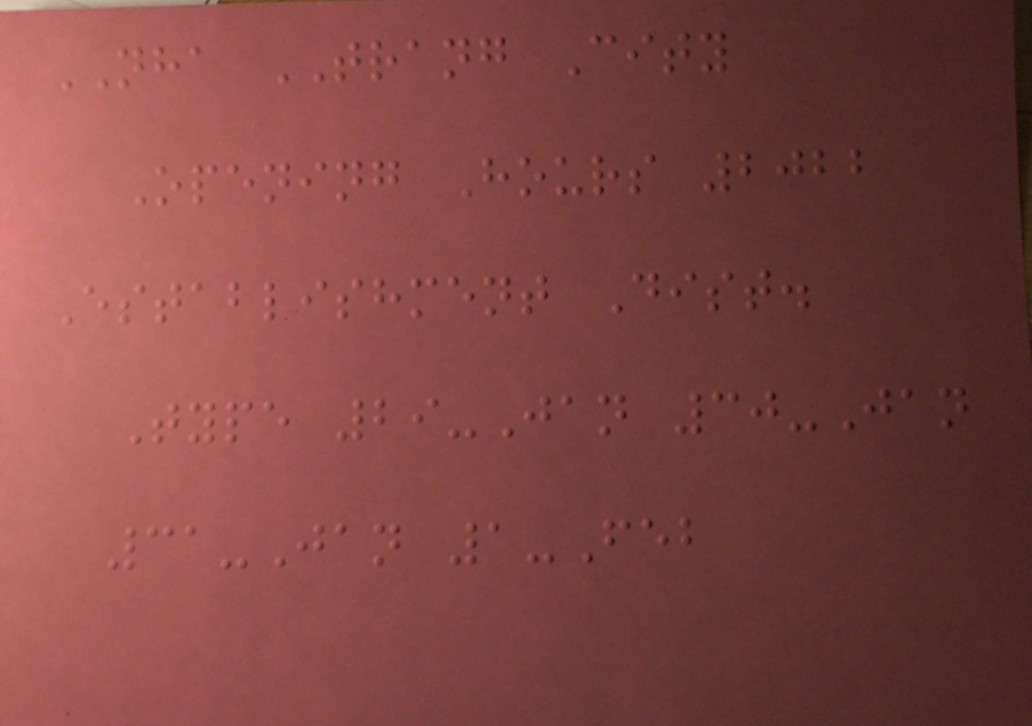NHA TRANG City
Opening Hours 2022
Establishment Dist.
Type 29-Jan 30-Jan
31-Jan 1-Feb
